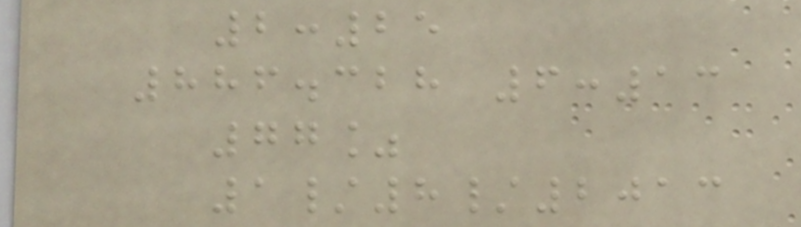2:25
886.328 6:13
77%
1/8/2013
